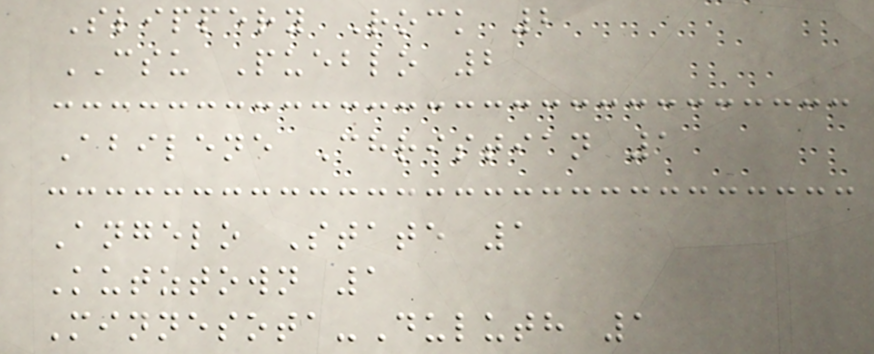Slippery Rock 2
CSU Pueblo 2
Abilene Christian 1
Angelo State 1
Kutztown 1
Minnesota-Duluth 1
